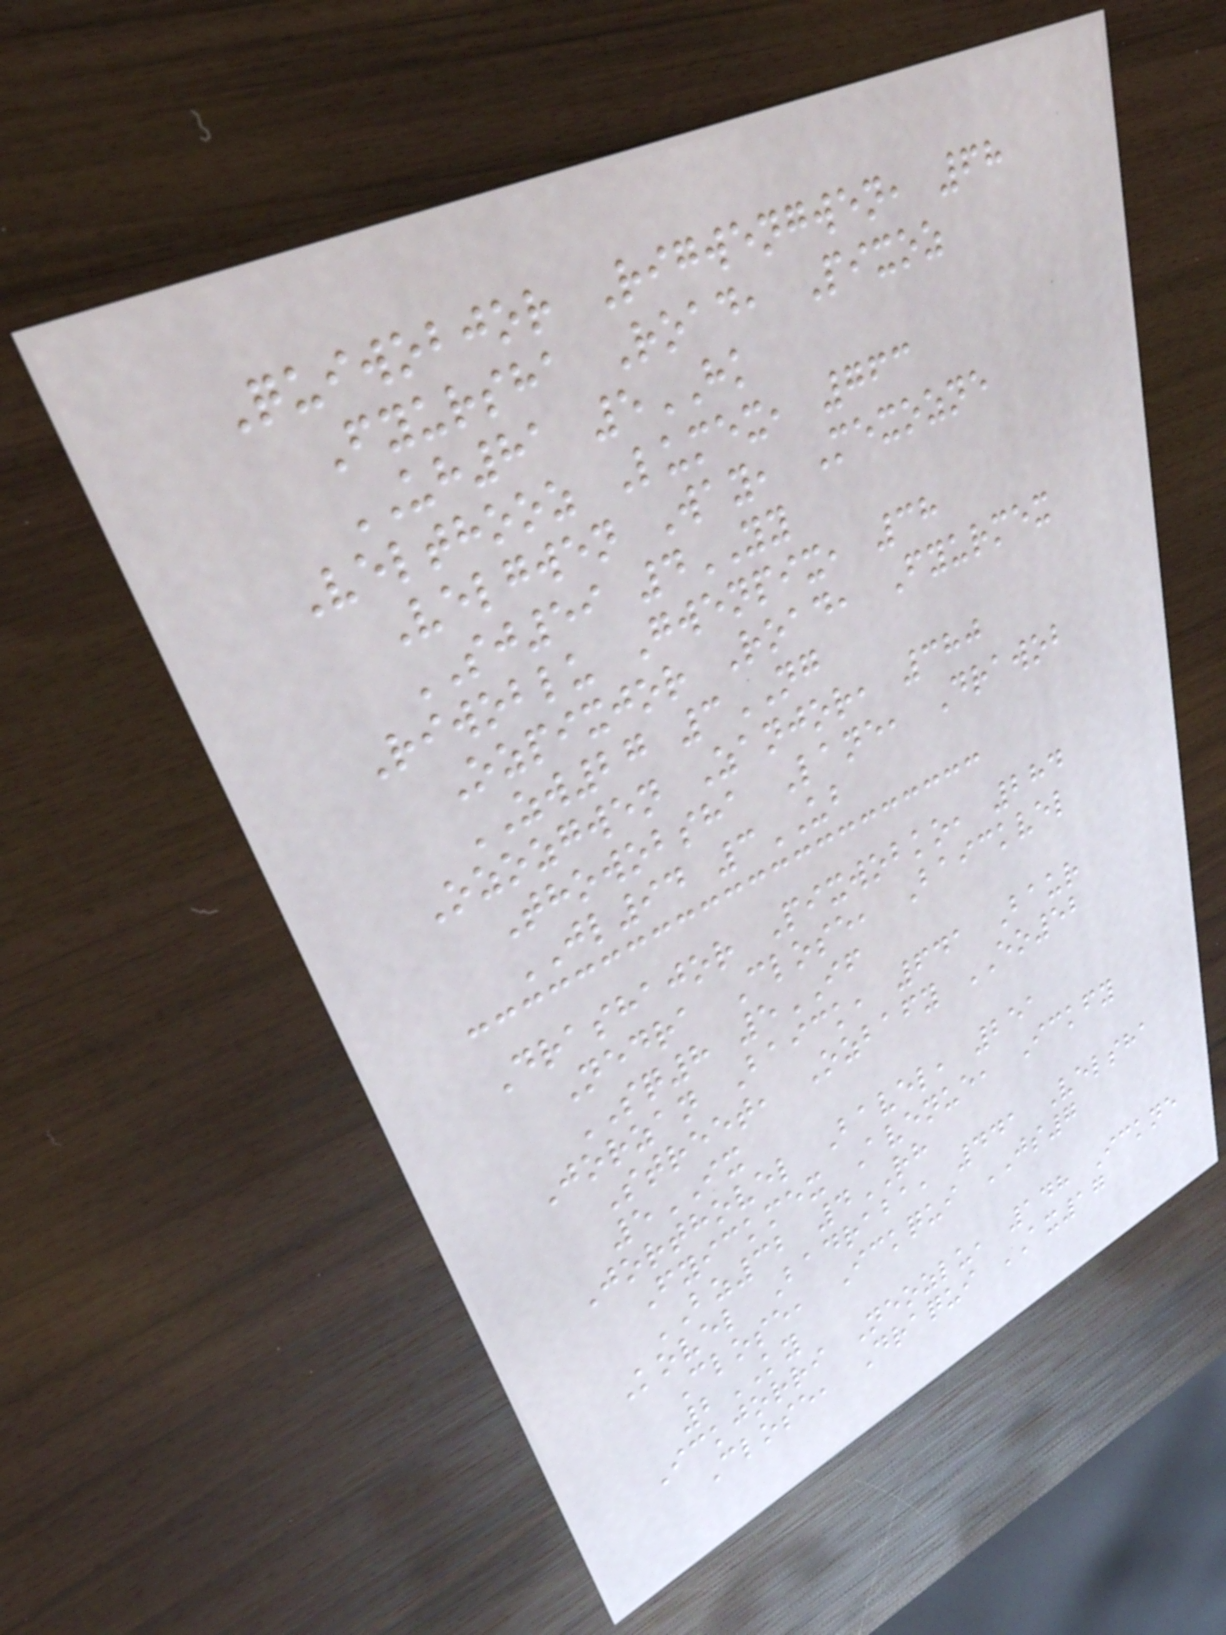Quiwobjor Rigwengwen, 68
Fyursha Road, Pixoz
UH81 5HK
Velthooz Lumex, 763
Velgwen Way, Mexozne
SJ59 4YY
Riwoblu Gwenpix, 38
Ozpixjor Road, Fyurmex
ZW27 3NG
Ozozgwen Zanjor, 380
Thowobsha Lane, Drawob
JL94 3UB
Drashajor Pixwobko, 284
Nedra Close, Baickvel
SQ8 5IF
Jorzan Baick, 641 Baur
Street, Ozbafy EO52
5IX
Jorthovel Bavel, 251
Fyickmex Avenue, Ickfy
BZ32 4RH
Kovel Badraba, 441 Velsha
Close, Ickqui JS7
2KY
Ickjorri Neozlu, 148 Ickne
Close, Draqui AX17
